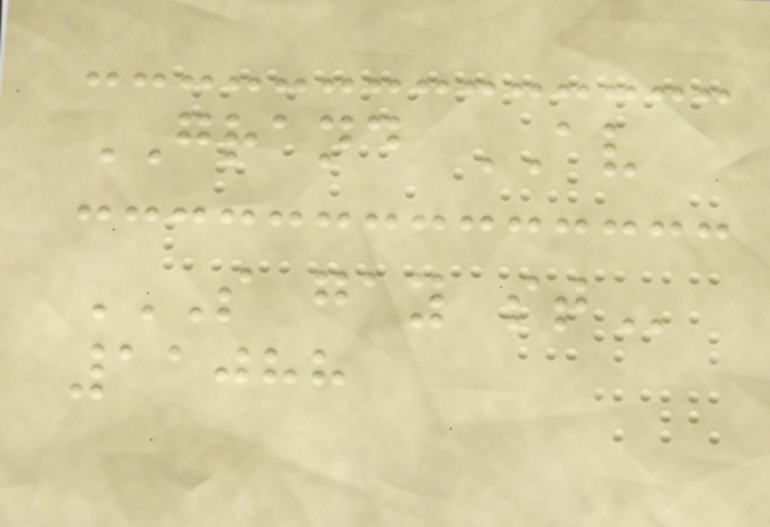GRAND AV
S GAY ST
11088
